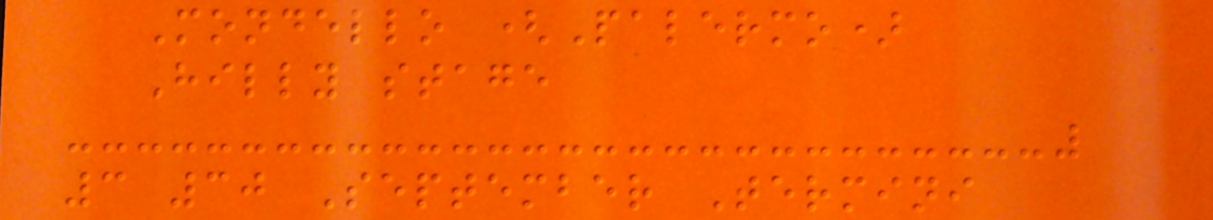Mondello (Palermo)
Hilly stage
3 30 September Termini
